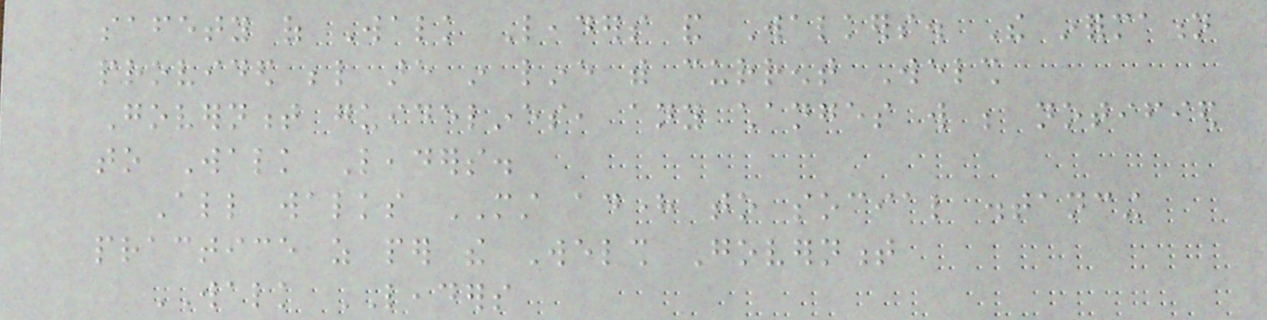safety of Walk Leaders and Walkers. The information
provided below are in line with current Welsh
Government guidelines, any changes will be notified
to Walk Leaders.
All walks MUST adhere to social distancing
practice as per the Welsh Government
WALK LEADERS
